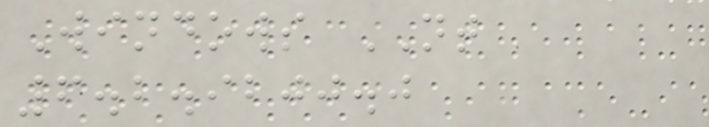Windows NT
6.2.9200.0
